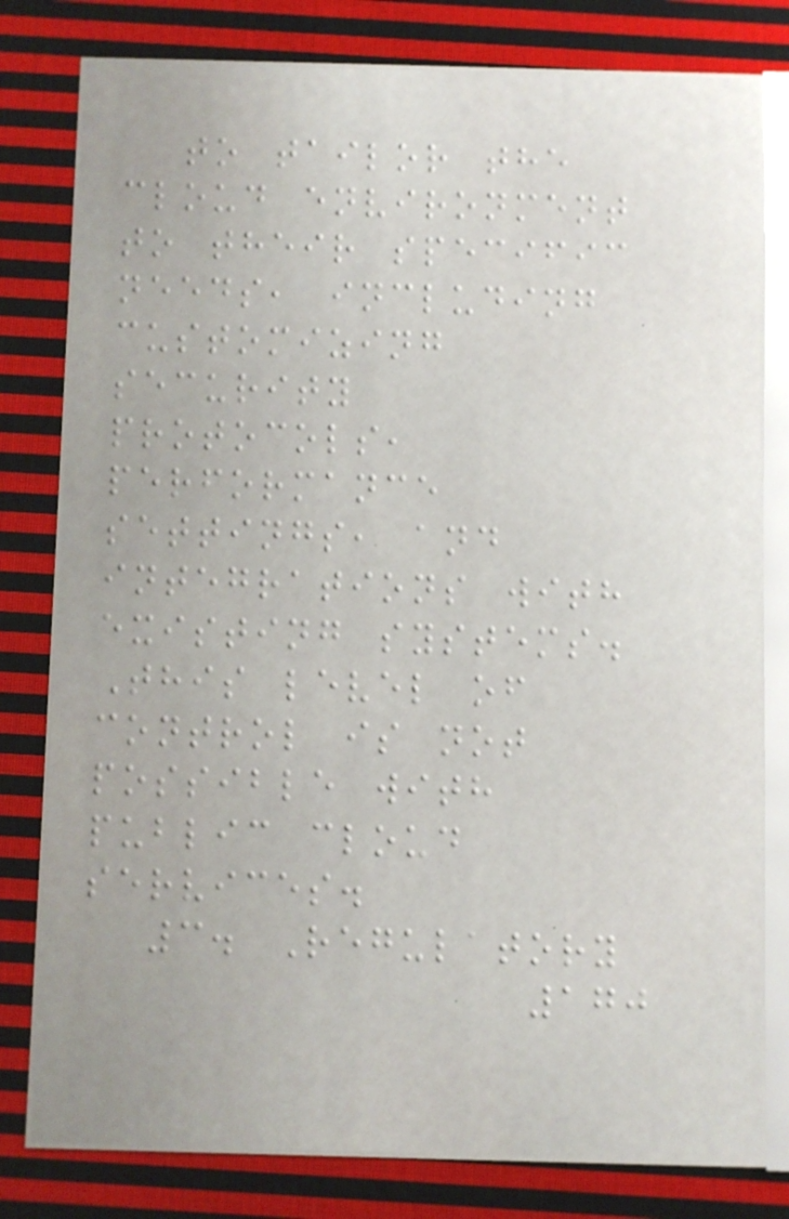to tailor the
cloud environment
to their specific
needs, including
customizing
security
protocols,
performance
settings, and
integrations with
existing systems.
This level of
control is not
possible with
public cloud
services.
3. Regulatory
170
